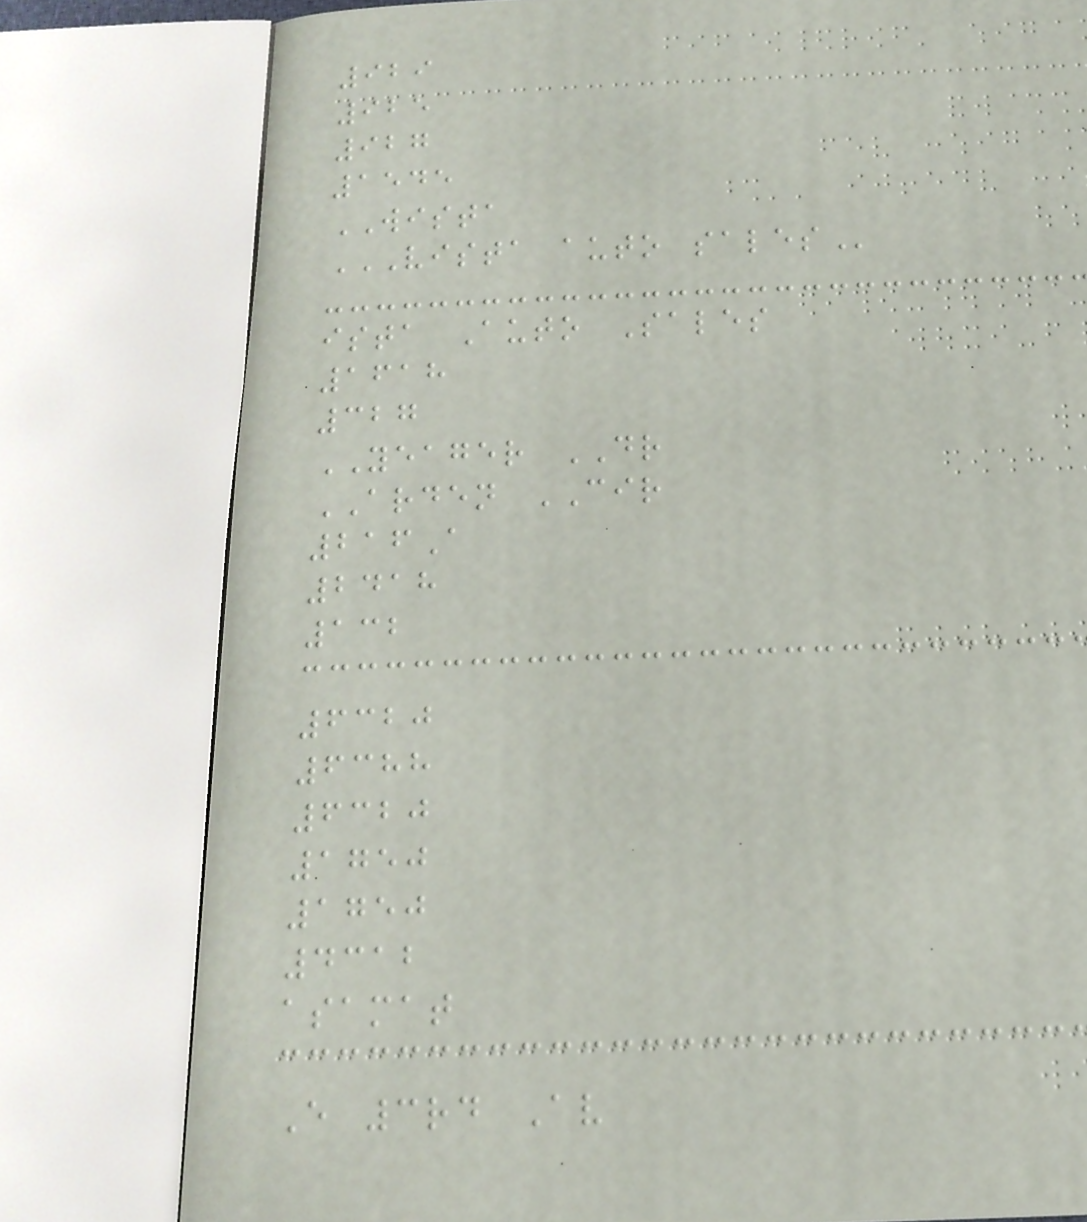929
925
927
1545
WISTA
VISTA AUTO SALES
ista Auto Sales
1618
327
YEAGER DR
ARDEN CIR
216A
2418
132
6320
6388
6320
1750
1750
4312
asamat
E 3rd Av
